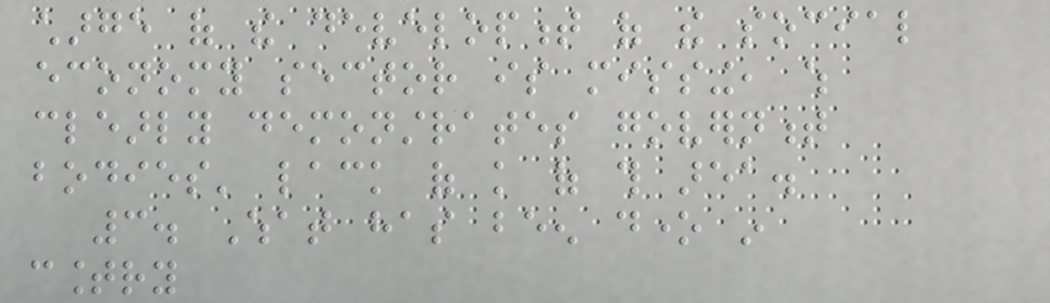charge of the development of the social
economy sector is missing, which
clearly demonstrates government
bodies' lack of knowledge of this area.
3. What has been done in
country
